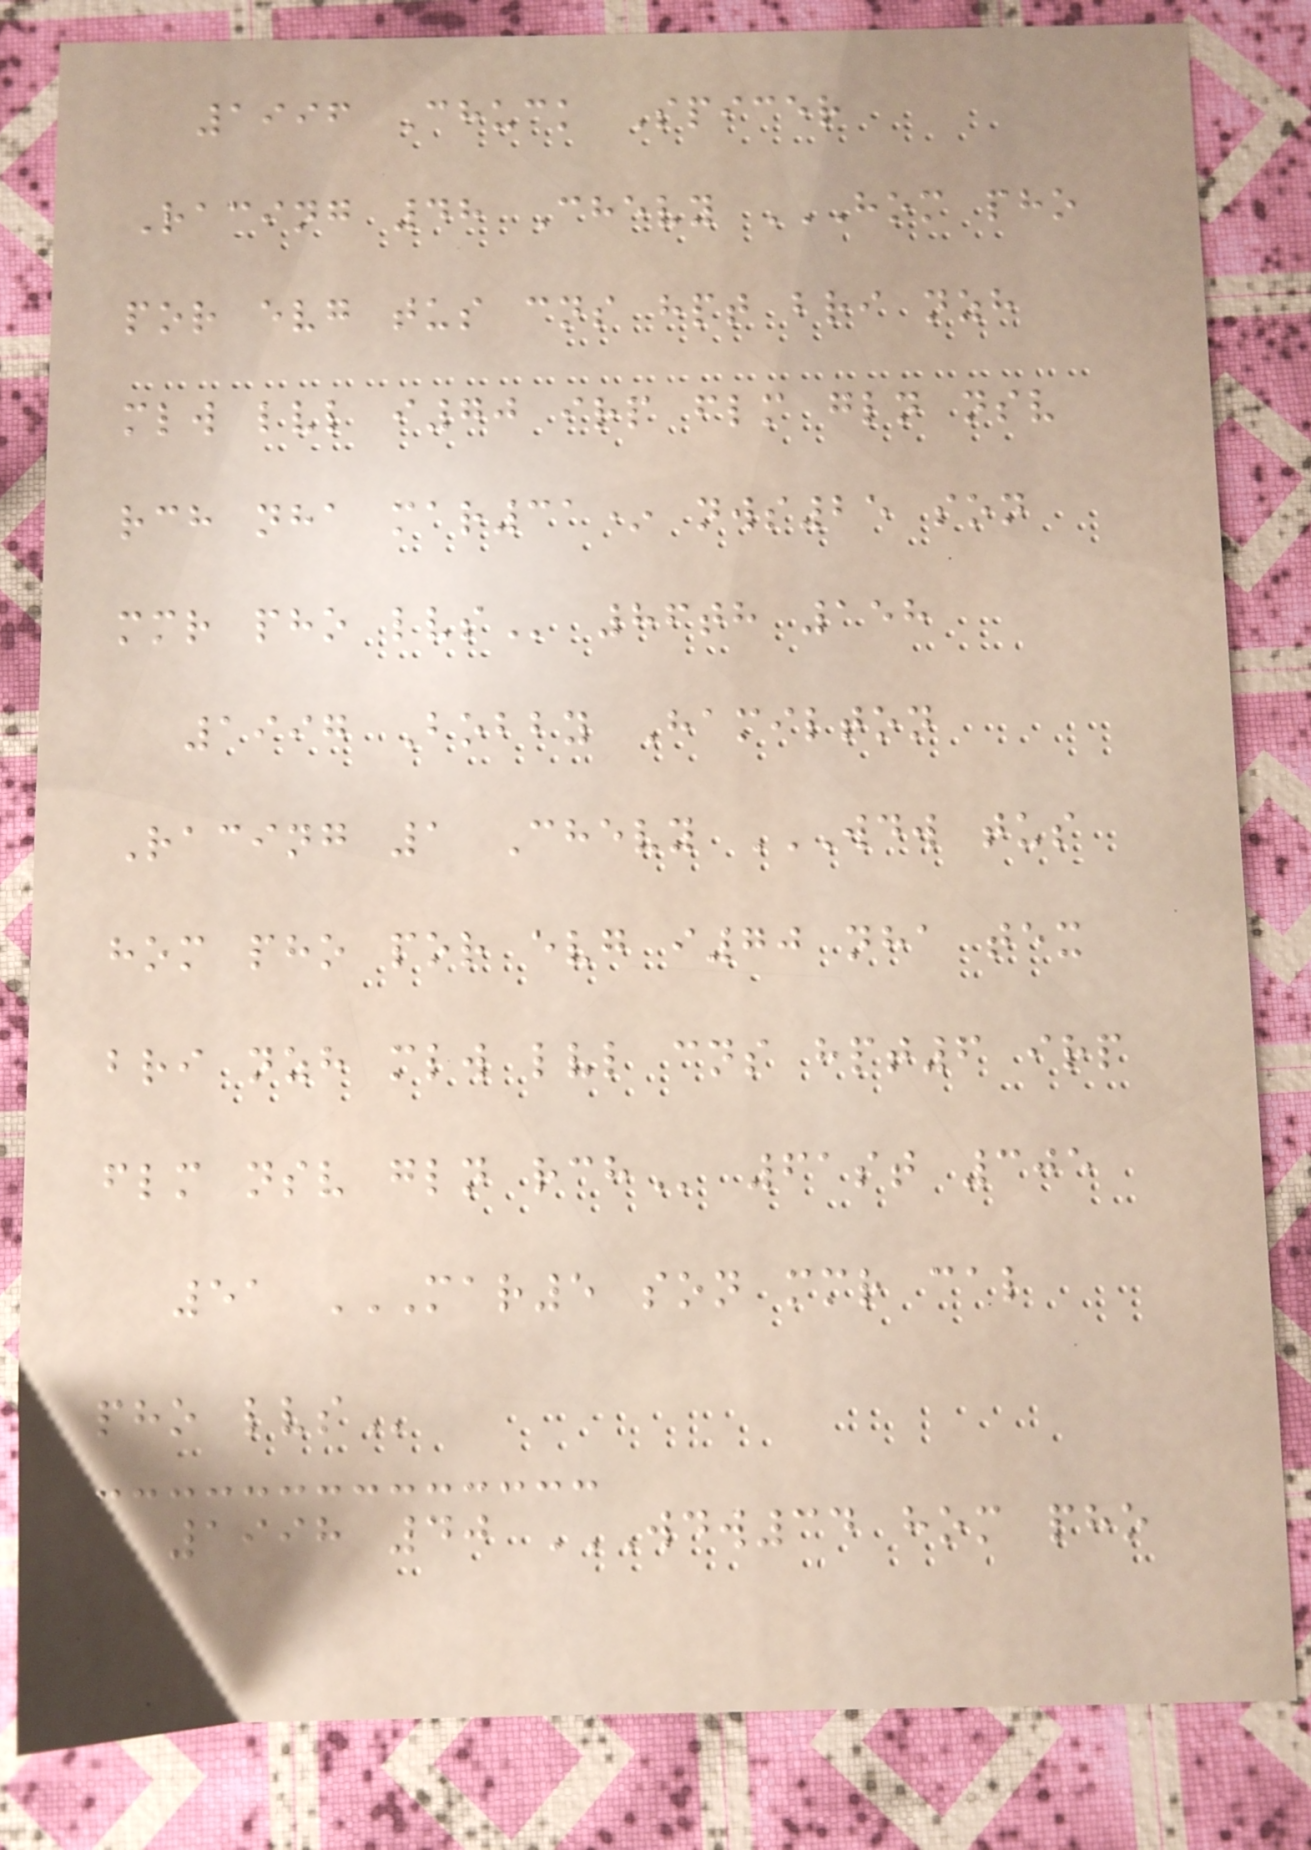1996 Chuck Spicer
Racing 48 Chevy HOM PHO
POR EVG TUS CNS HPT BRI NZH
MLW LVL I70 IRP FLM GLN NSV
RCH NHA MAR31* NWS25 SON
MMR PHO LVS 86th 158
1997 Bobby Hamilton
Racing 1 Chevy WDW TUS
HOM PHO POR EVG I70 NHA TEX
BRI NZH MLW LVL CNS HPT6 IRP
FLM NSV GLN RCH 61st 305
51 MAR5 SON MMR CAL
PHO LVS
1998 40 WDW34 HOM PHO
